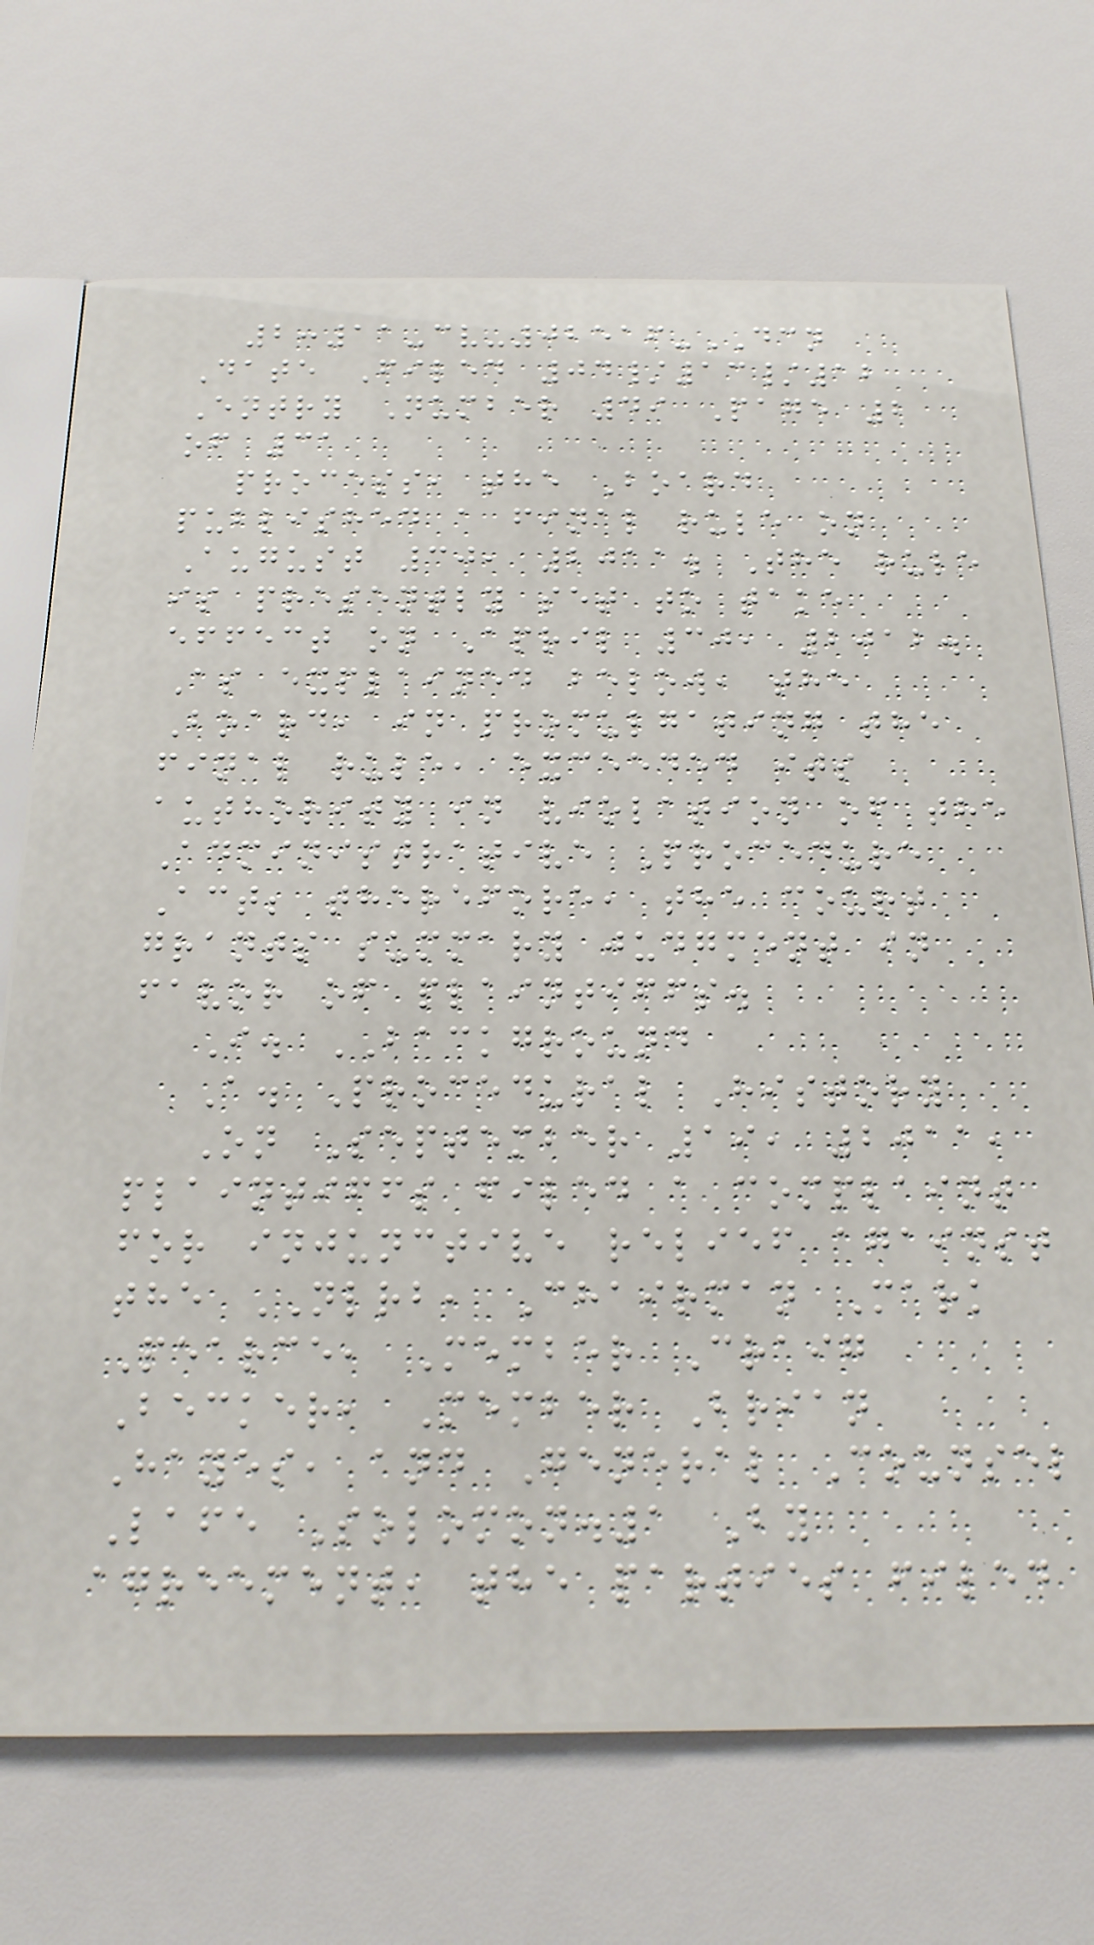2:11-cv-02516-DCN
Date Filed 04/13/12
Entry Number 49 Page 2
of 31
process, the Board
published a final rule on
August 30, 2011. The rule
is presently set to take
effect on April 30, 2012.
As explained below, the
Board, in promulgating the
final rule, exceeded its
authority in violation of the
Administrative Procedure
Act; therefore, the court
grants summary judgment in
favor of plaintiffs.
I. BACKGROUND
A. Procedural History
On September 19, 2011,
plaintiffs filed a complaint
for injunctive relief against
the NLRB, Chairman Mark
Pearce, Member Craig
Becker, Member Brian
Hayes, and General Counsel
Lafe Solomon.1 By
agreement, the parties filed
